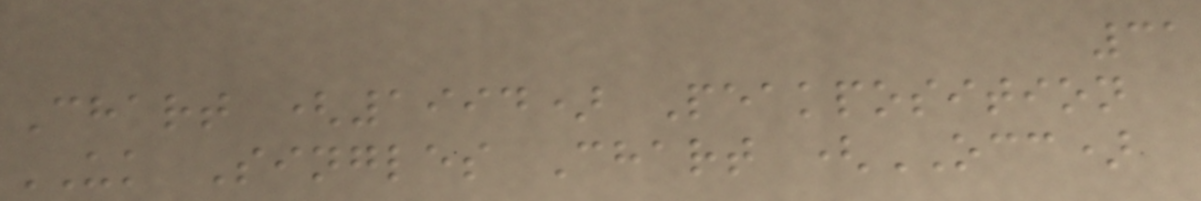31
Chart (1994) Peakposition
UK Singles Chart (OCC)
